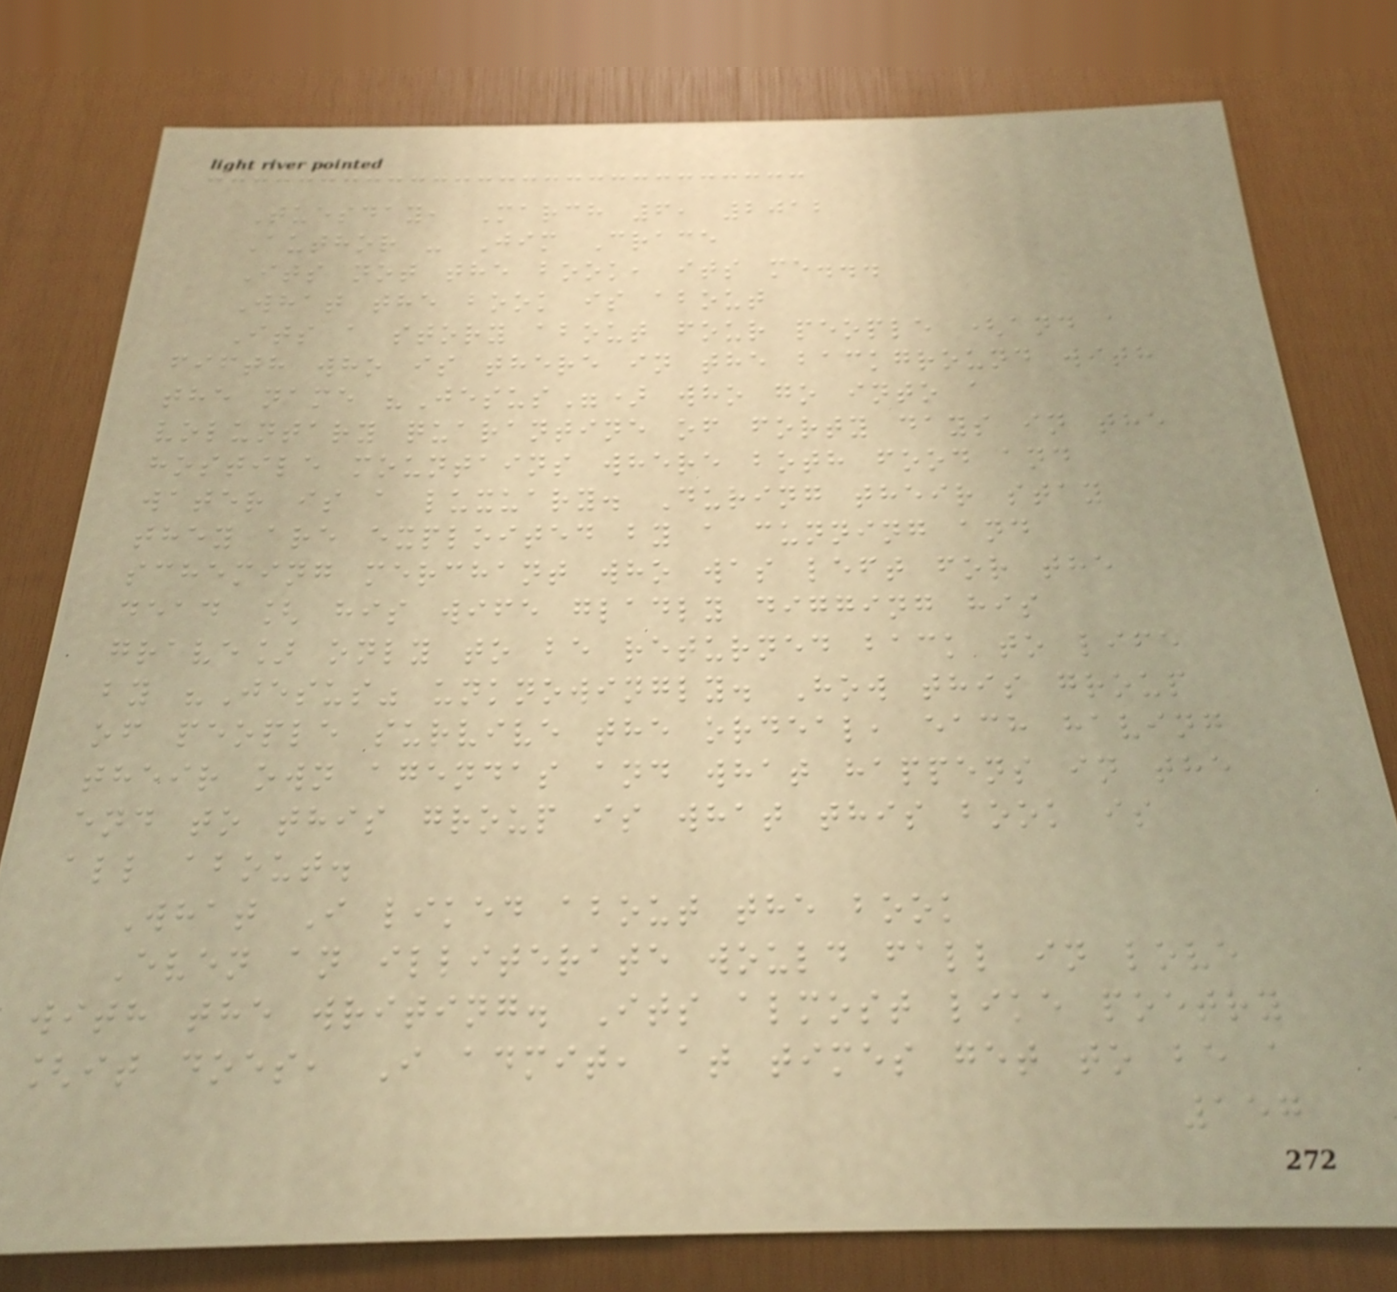Tuesday, March 6, 2012
Author - Jim Crace
Its not the book, its me...
What the book is about
Its a story about four people (and a
fifth who is there in the background with
the name "Jesus") who go into a
voluntary quarantine of forty days in the
hostile mountains where both food and
water is a luxuary. During their stay
they are exploited by a cunning and
scheming merchant who was left for the
dead [ his wife gladly digging his
grave] only to be returned back to life
by "Jesus" unknowingly. How this group
of people survive the ordeal, each having
their own agendas and what happens in the
end to this group is what this book is
all about.
What I liked about the book
Even an illiterate would fall in love
with the writing. Its almost like poetry
[it does, I admit, at times get to be a
157
